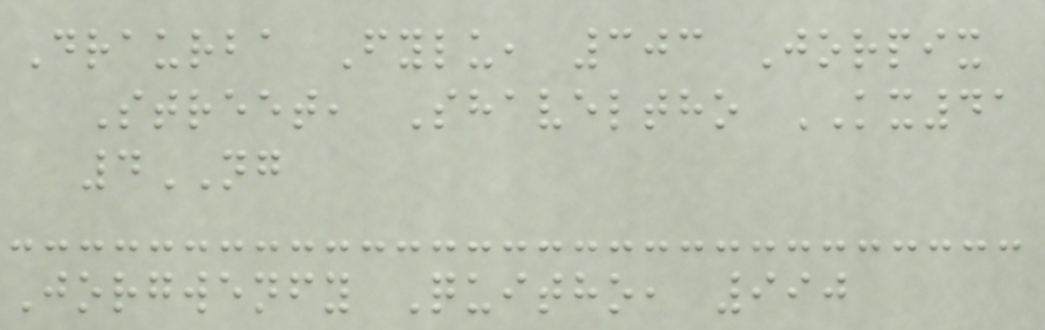Draurba Fylu, 303 Jorpix
Street, Shaveltho KX41
4NG
Jorgwenfy Quitho, 990
